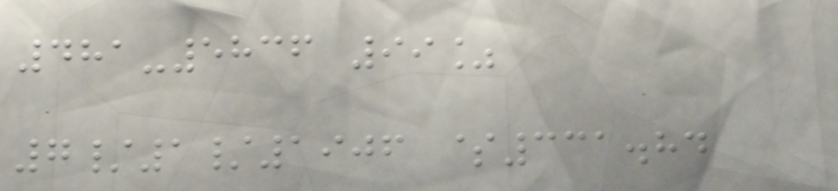481-5836 99%
7/1/1906 $331.84
